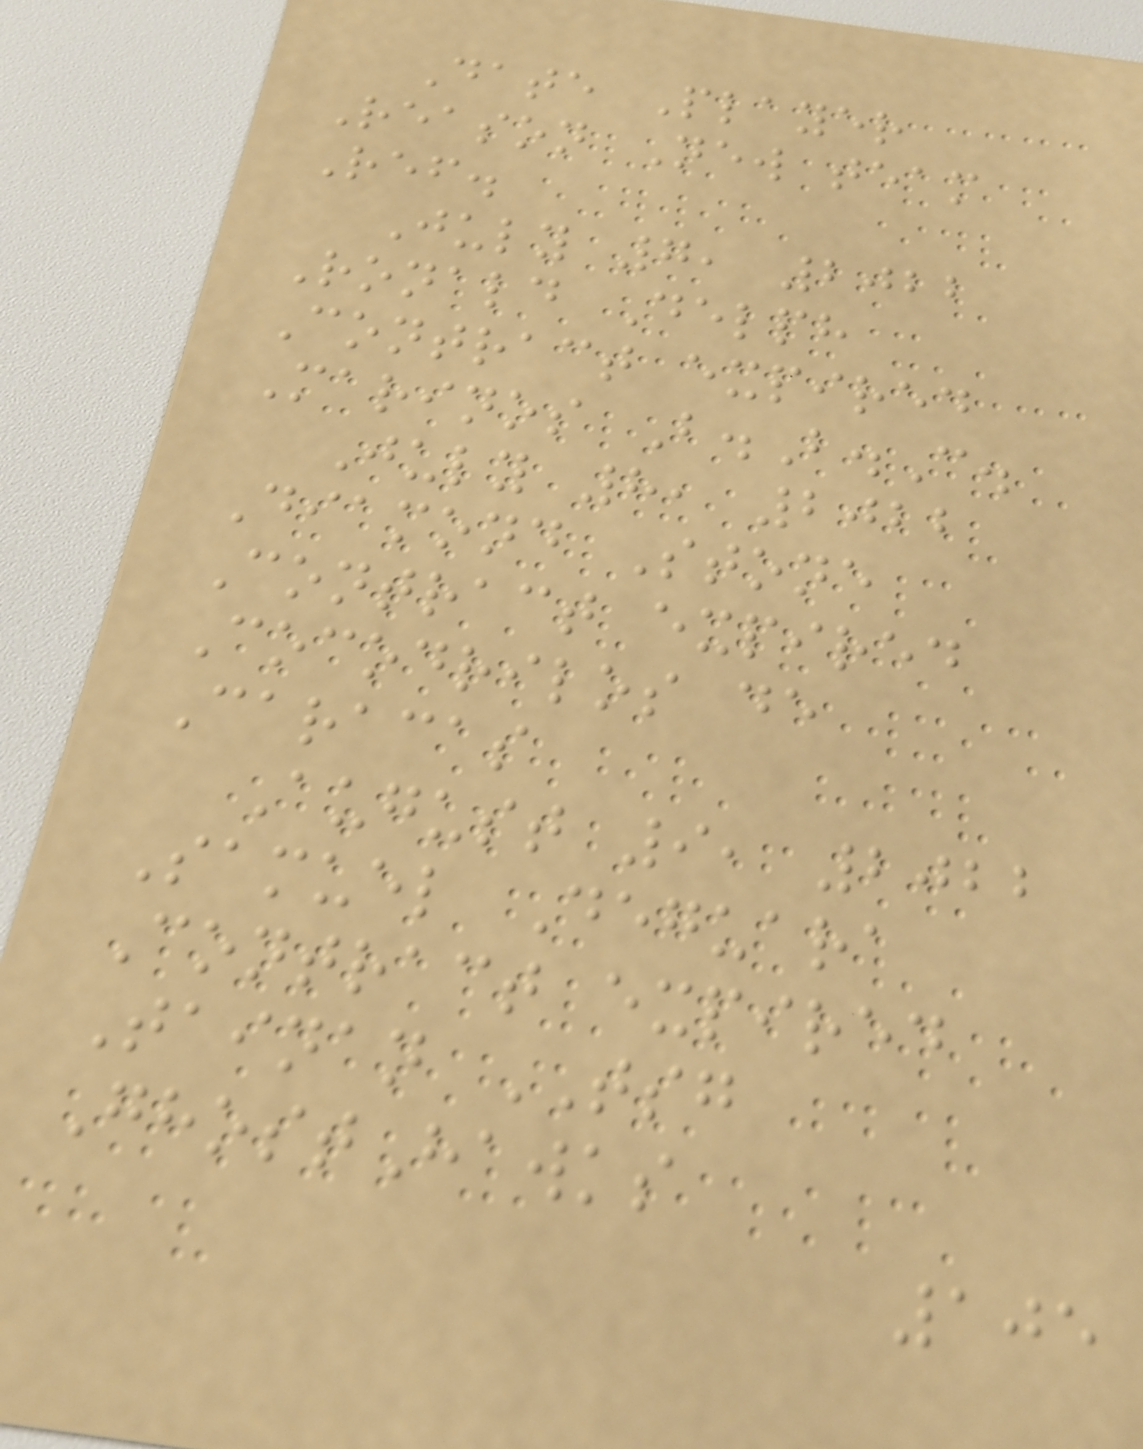Date Player
Reason New team
Ref.
July 7, 2022
Ronald Delph
Contract expired
Marinos B.B.C.
July 8, 2022
Diamond Stone
Contract expired
Cocodrilos de
Caracas
August 9, 2022
Samuel Deguara
Contract expired
Tainan TSG
GhostHawks
105
